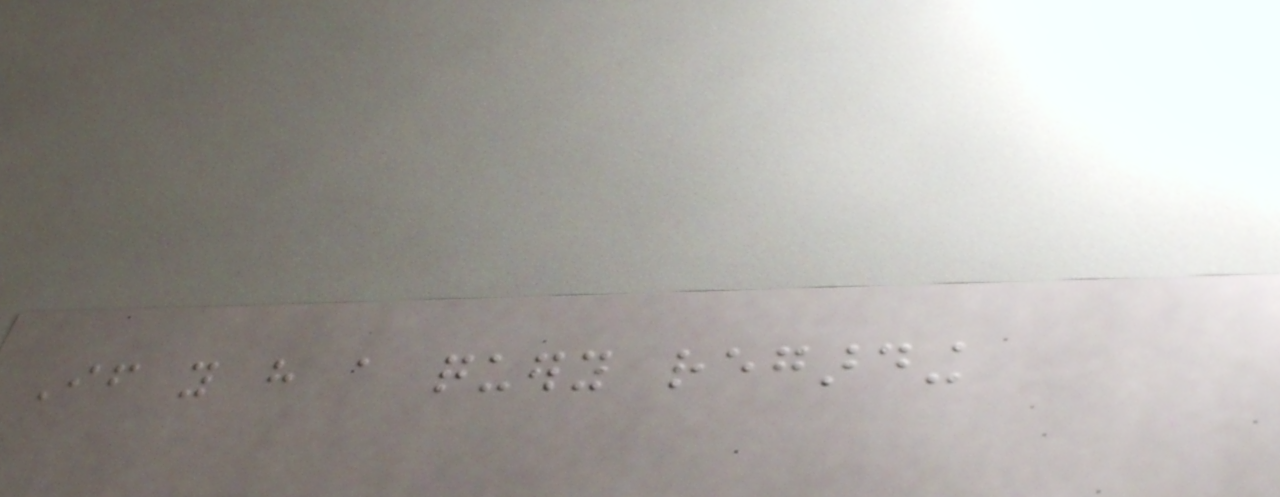If you have a query regarding
